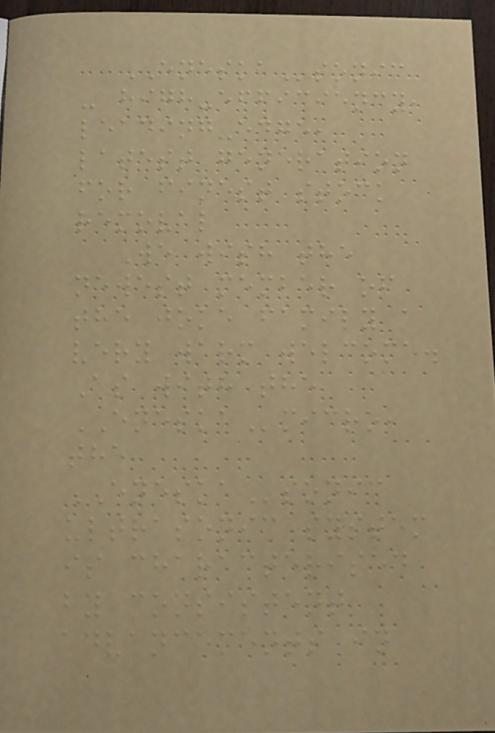ENESKAsonic
- high-efficiency,
leading-edge,
latest generation
for finest stock
removal
We wish the
newest member of
the joke family a
very warm welcome.
As with the
ENESKAmicro,
the
ENESKAsonic
ultrasonic system
is characterised
by consistent
advancements in
